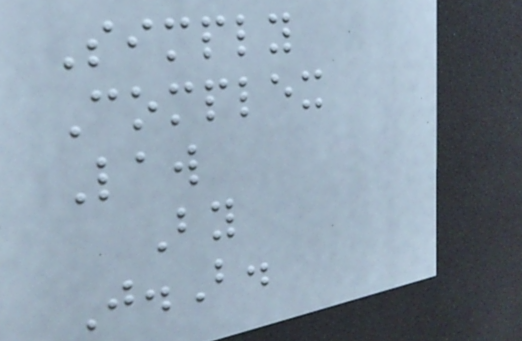Simply
Complex
Law
By
J.B.
